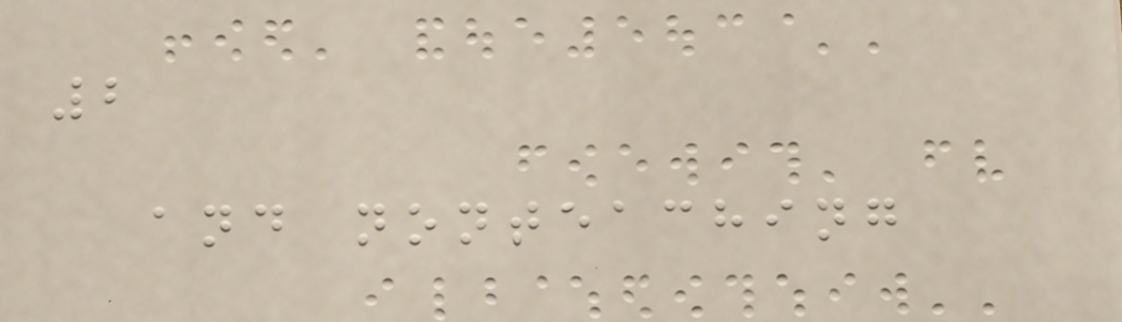2
and nonteaching
